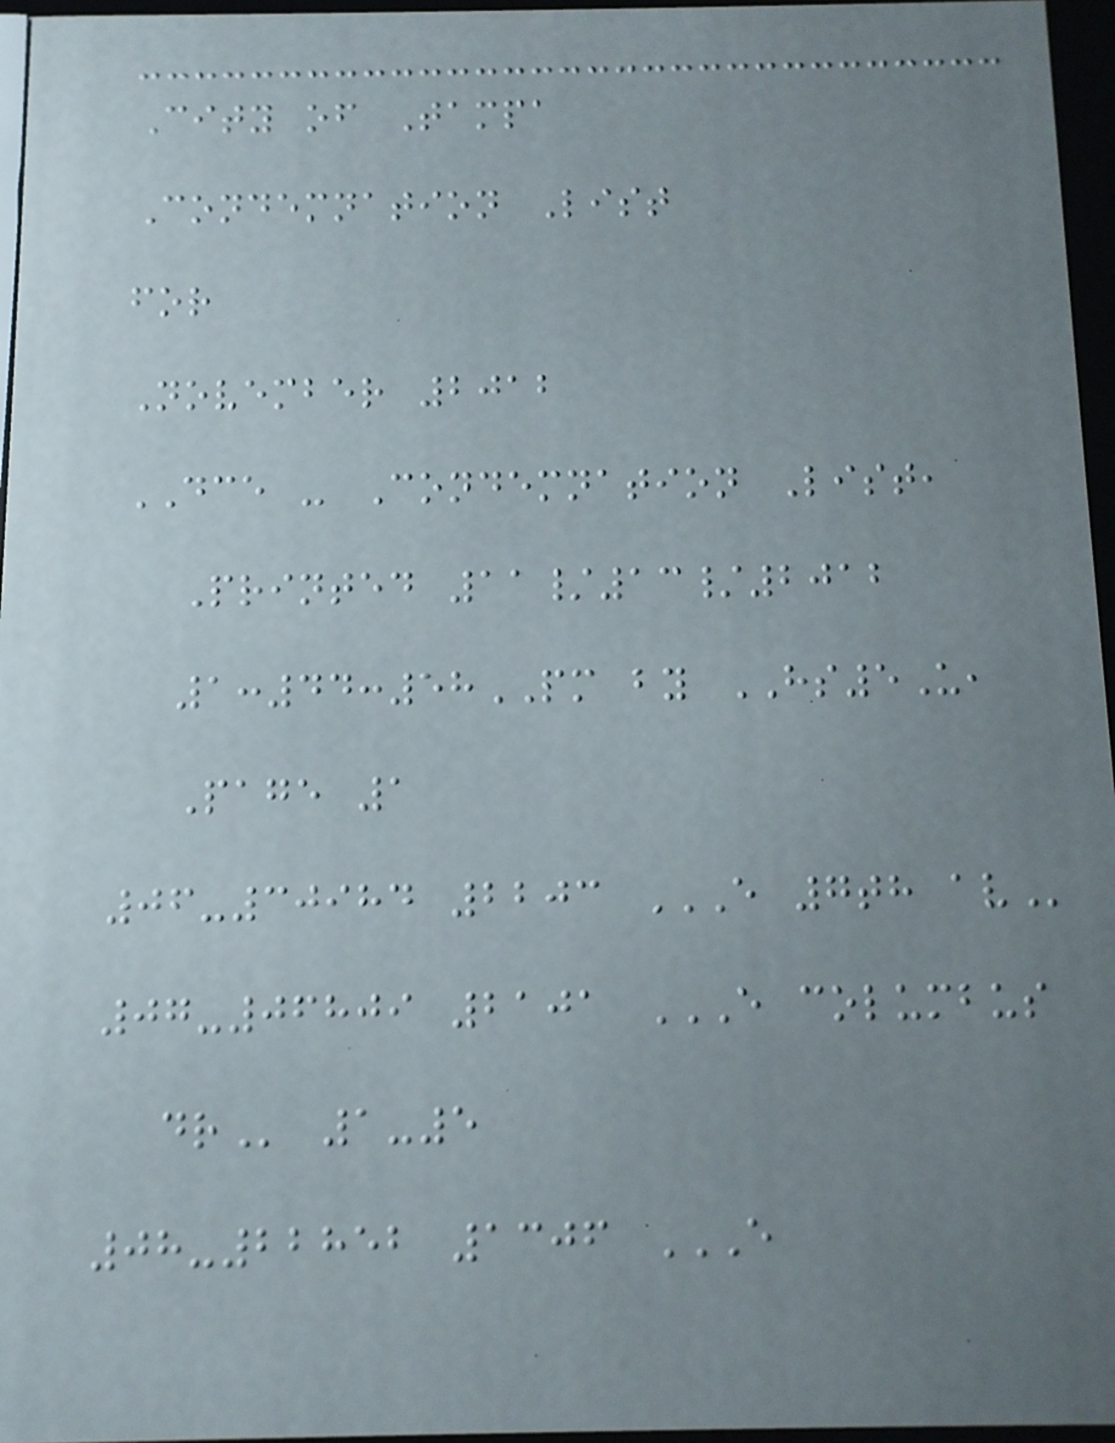City of Tampa
Condemnation List
for
November 2012
DCE - Condemnation List,
Printed 11/13/2012
1:44:58PM by HS5U,
Page 1
06-30984 2203 E 7TH AV
07-06809 2101 E COLUMBUS
DR 1-5
08-22852 1306 E
